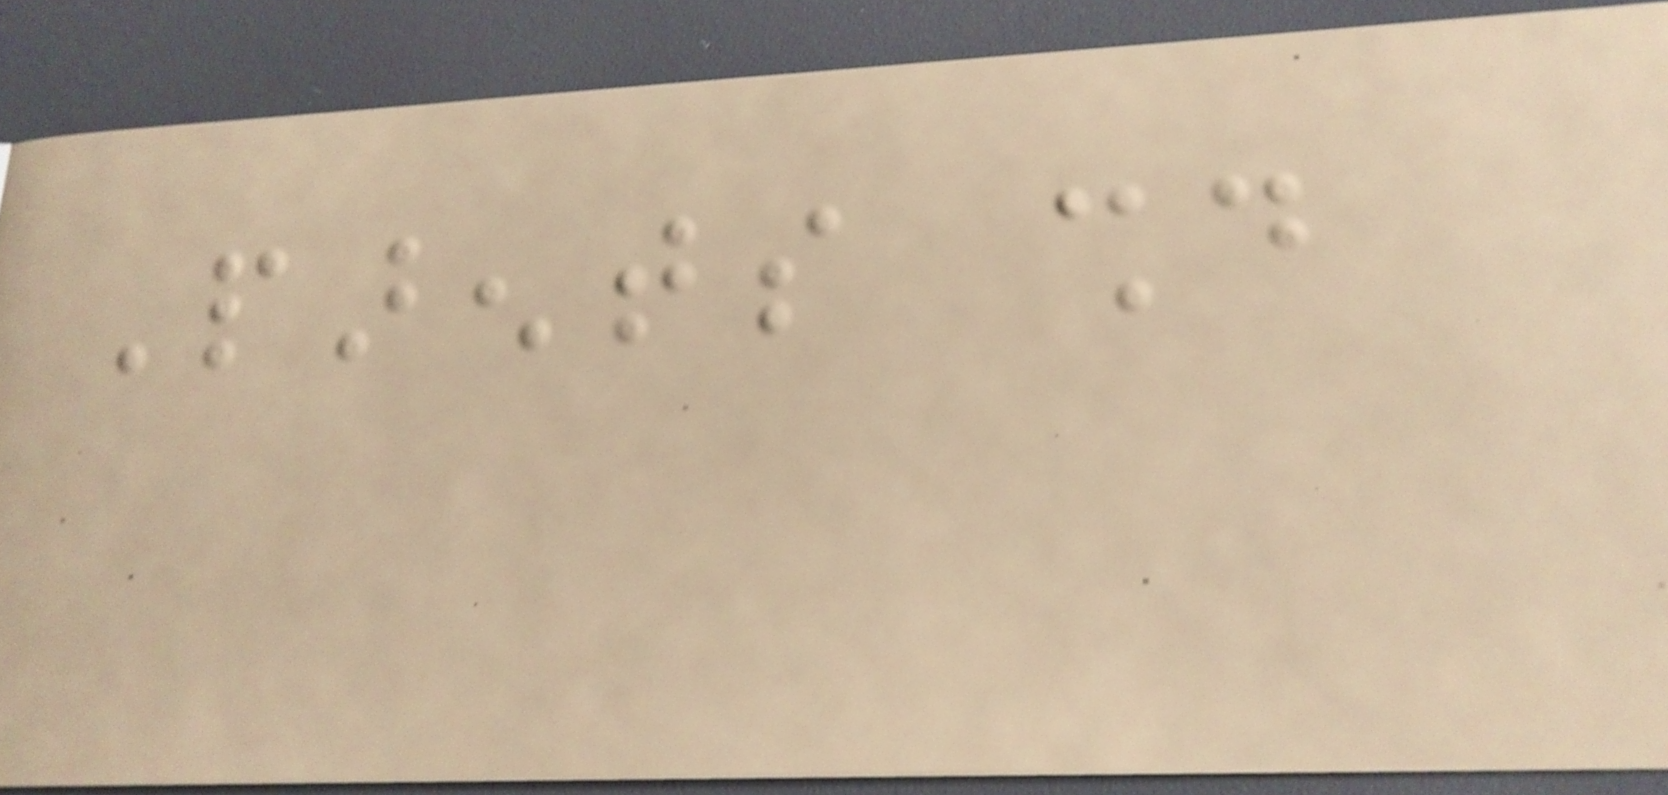Parents should
